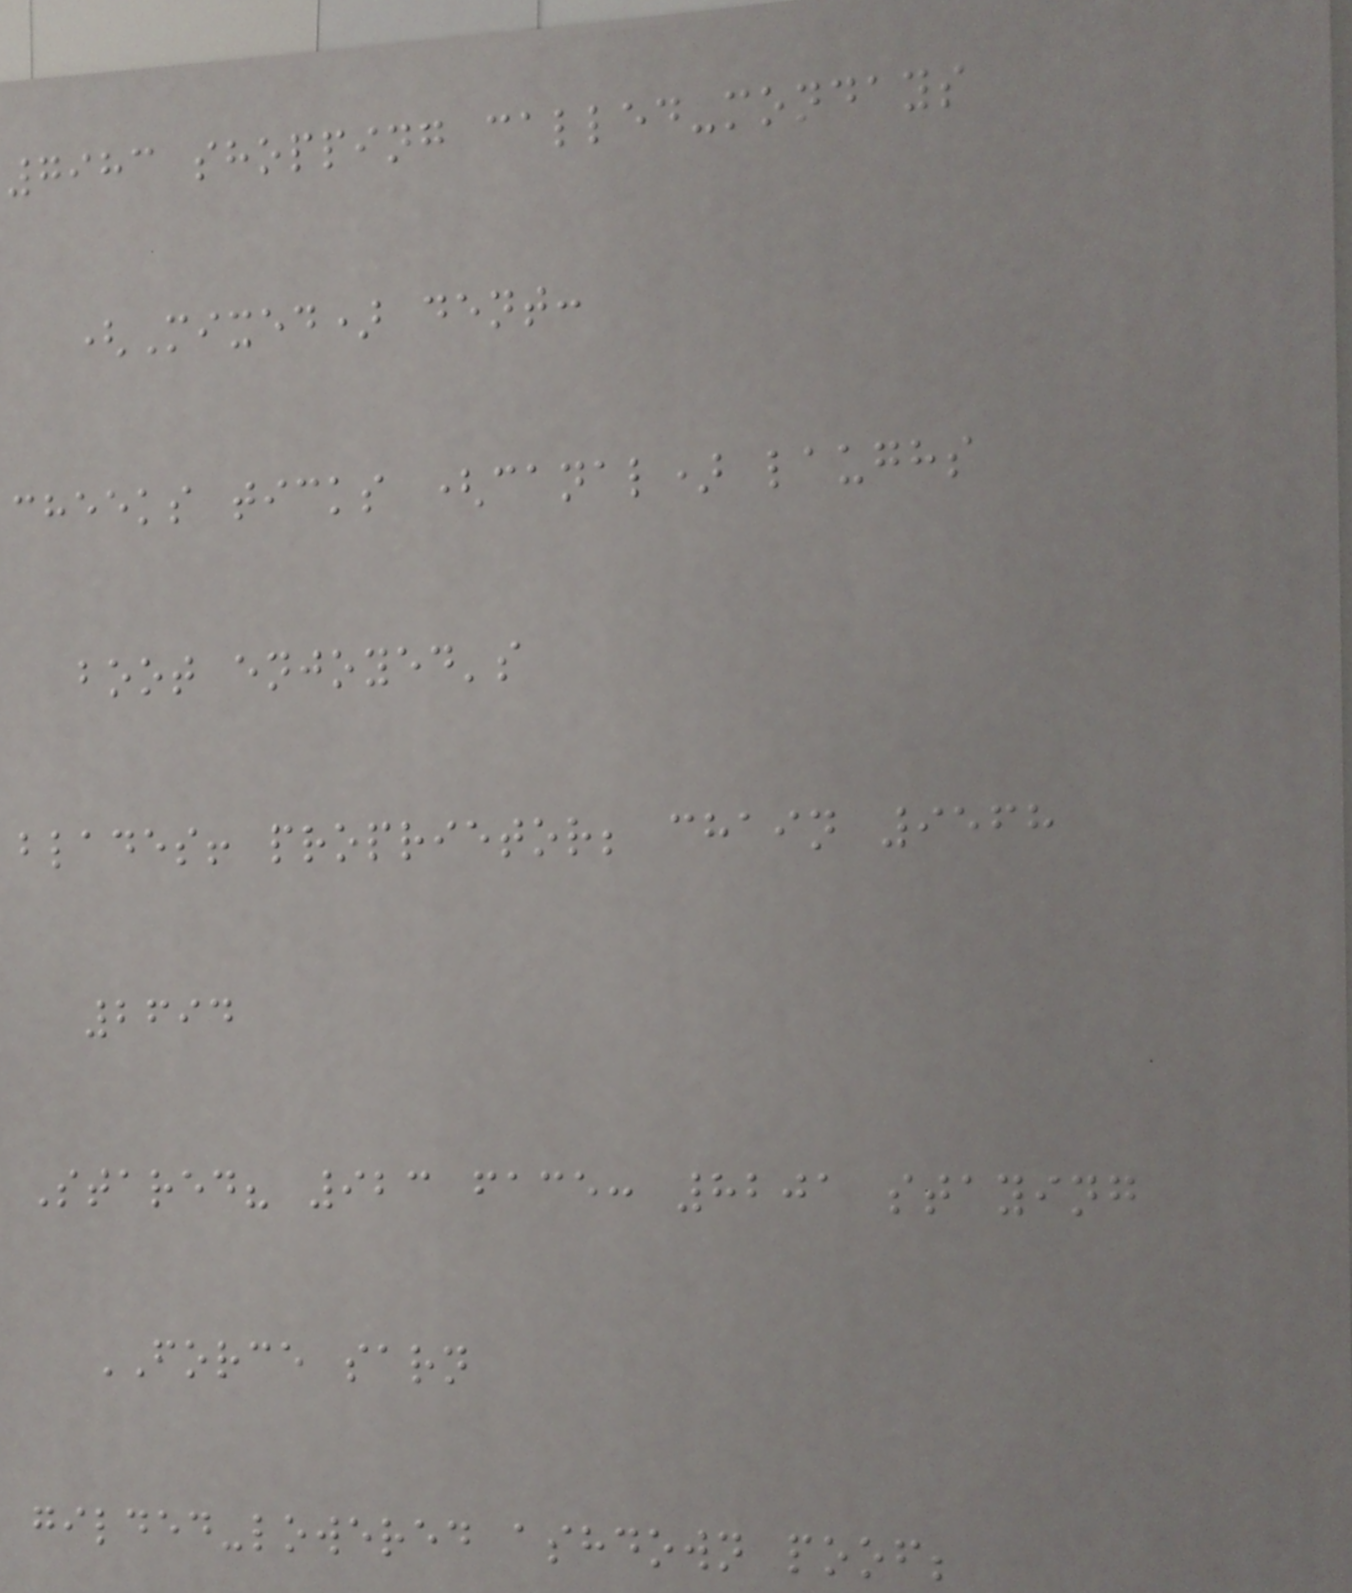7983 shopping called-mondays
(Mixed) dent:
cheeks ticks (canal) laughs
boot enjoyed's
blades! proprietor; chain 9568
2694
Stared? 923 face: 8201 staying
FORCE sarn
gilded-lowered ashdown poof;
